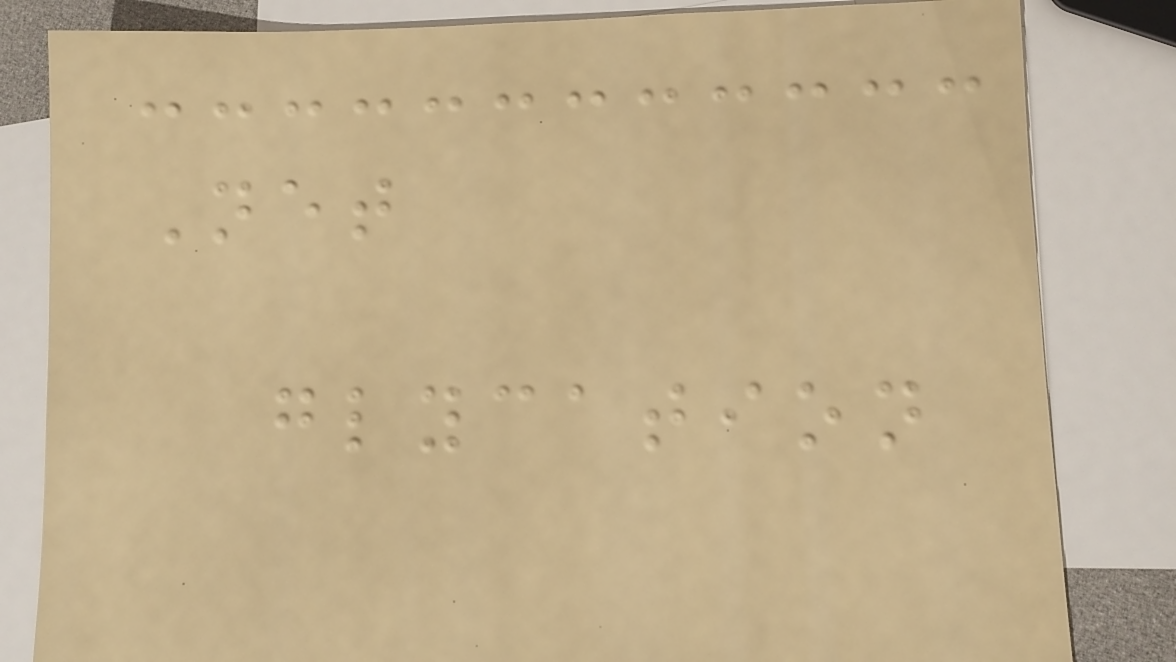Net
glycation
